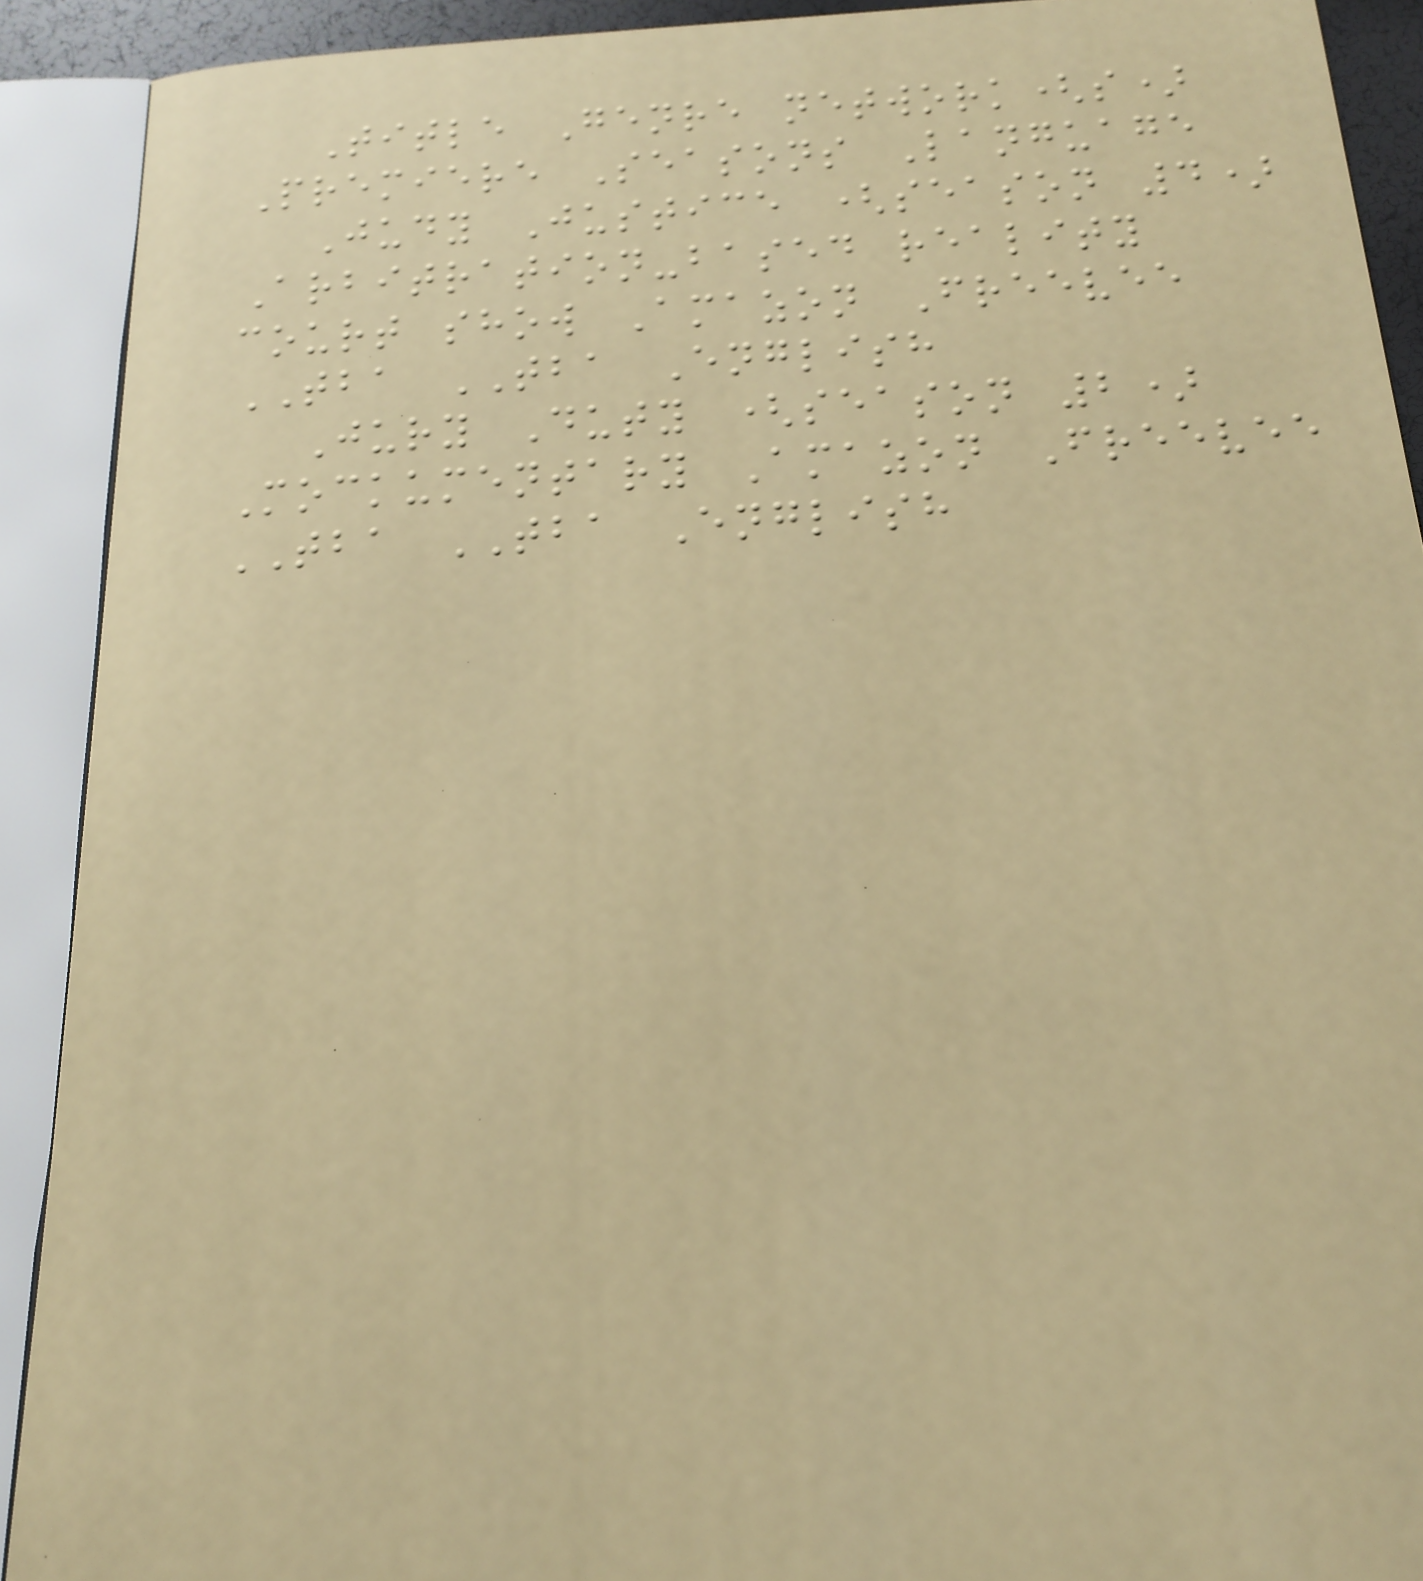Title Genre network(s)
Premiere Seasons Language
Judy Justice (season 4)
Arbitration-based reality
court show Amazon Freevee
TBA TBA English
Jury Duty (season 2)
Mockumentary Amazon Freevee
TBA TBA English
